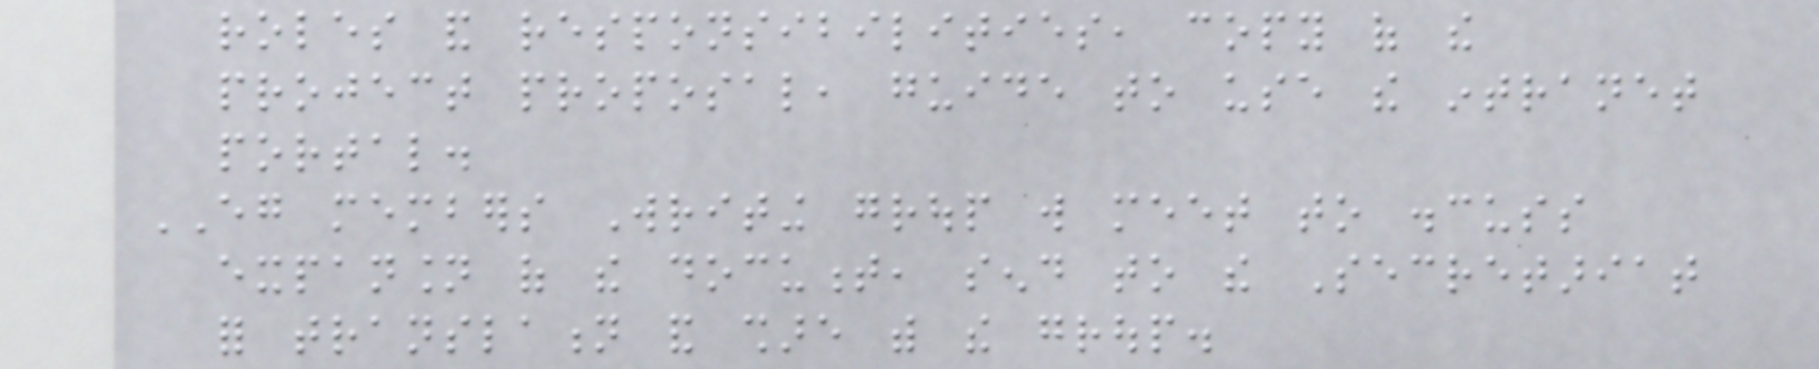roles and responsibilities, copy of the
project proposal, guide to use the intranet
portal.
EG members Writing group will meet to discuss
expansion of the document, send to the Secretariat
for translation and share with the group.
